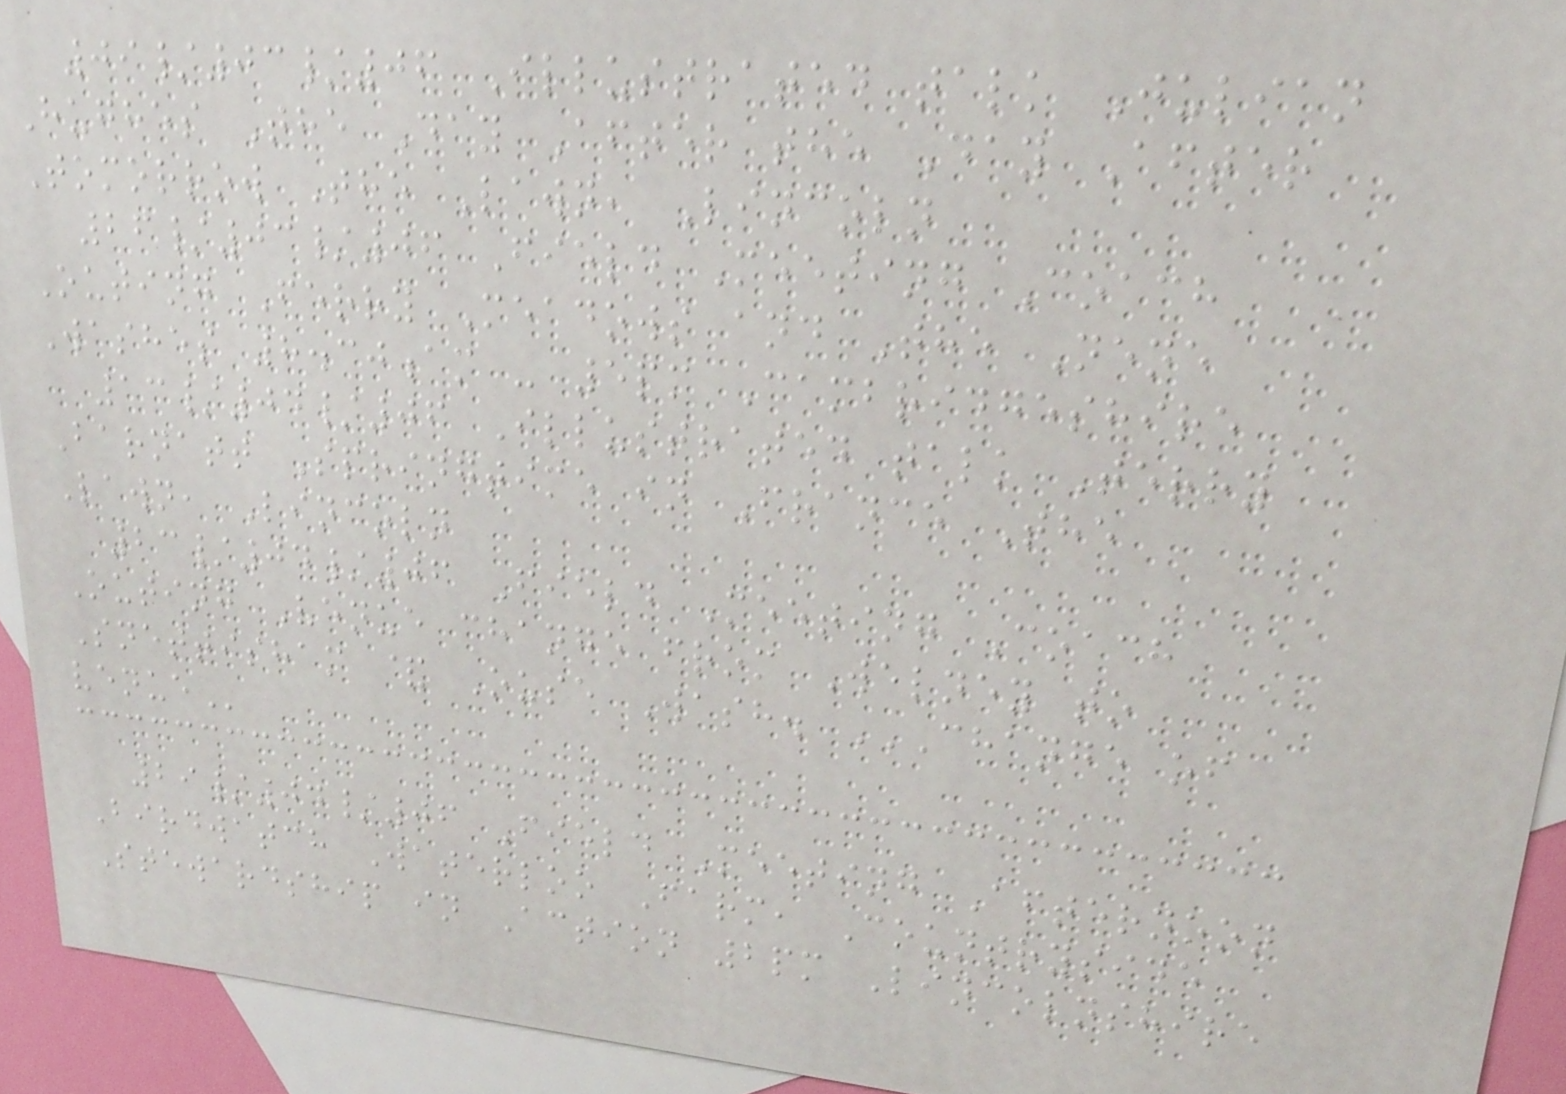09/03/06 Illustrated talk Julian
Hughes The Day After the Day After
Tomorrow The Lawn, Lincoln
26/03/06 Field Meeting Coach
Outing Ferry Meadows and The Nene
Washes 8.30am - 5pm Cambridgeshire
13/04/06 Illustrated talk Terry
Barnatt Springtime in France The
Lawn, Lincoln
23/04/06 Field Meeting Coach
Outing Venue change from Welney to
Snettisham & Ouse Wash. CHANGE OF
VENUE
29/04/06 Field Meeting Afternoon
Birdwatch Waterloo Farm, Countryside
Stewardship in Action 2pm Lincolnshire
